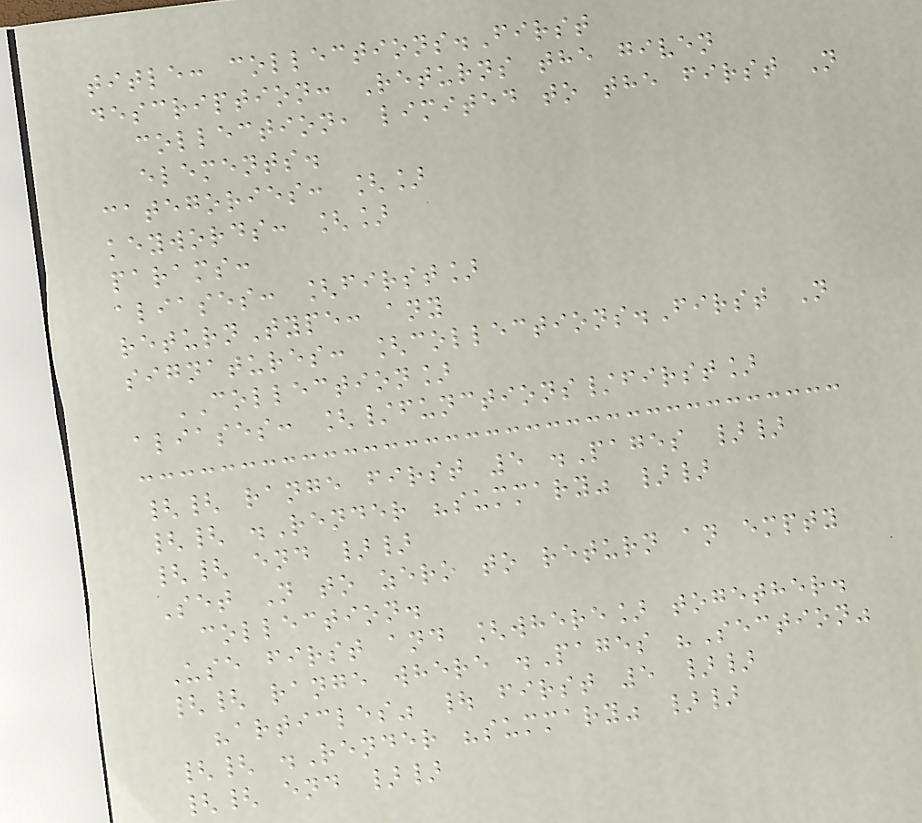title: collections.First
description: Returns the given
collection, limited to the first N
elements.
categories: []
keywords: []
params:
aliases: [first]
returnType: any
signatures: [collections.First N
COLLECTION]
aliases: [/functions/first]
{{ range first 5 .Pages }}
{{ .Render "summary" }}
{{ end }}
Set N to zero to return an empty
collection.
Use first and [where] together.
{{ range where .Pages "Section"
"articles" | first 5 }}
{{ .Render "summary" }}
{{ end }}
